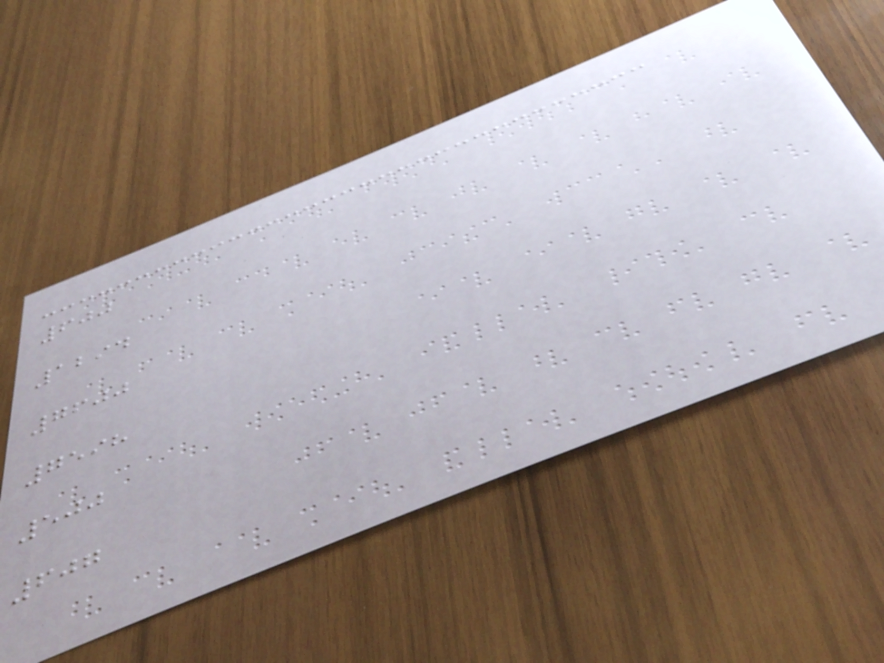600
1294
7600
7598
500
607
